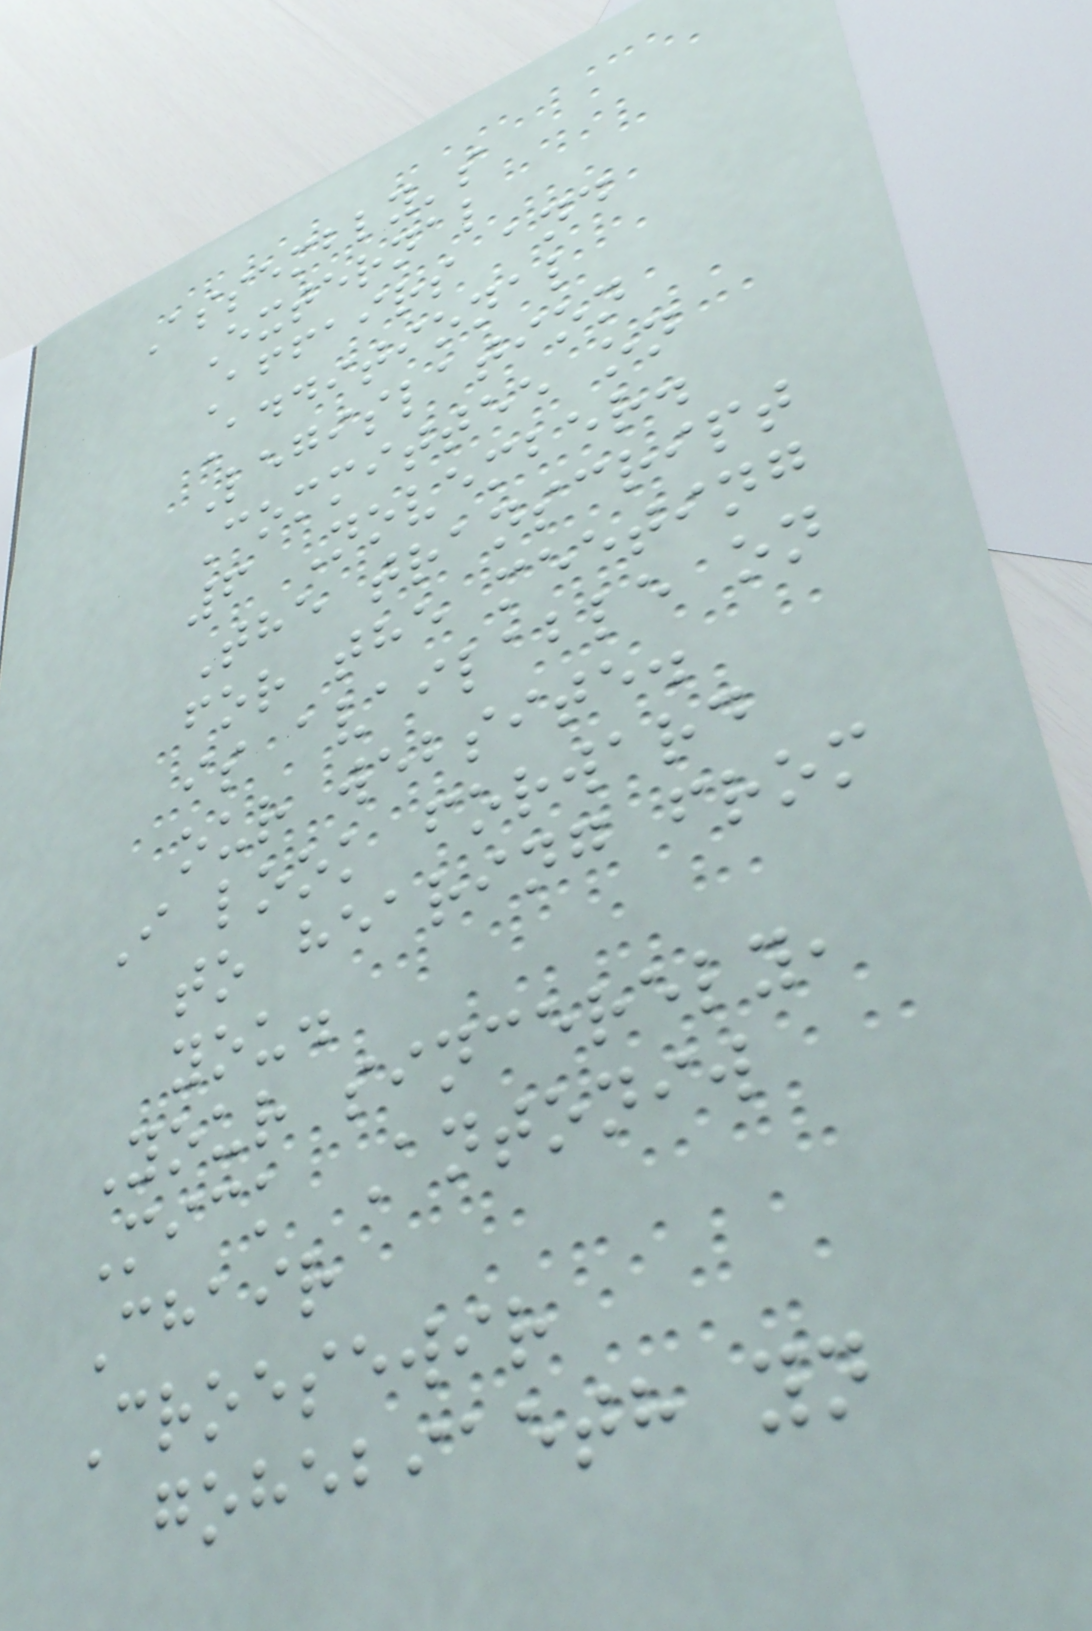Assembly's
External
Affairs and
Additional
Legislation
Committee on
6 November.
The transcript
for the meeting
is available on
our website.
I look forward
to hearing from
you.
Your sincerely,
Mick Antoniw
Chair
Croesewir
gohebiaeth yn
